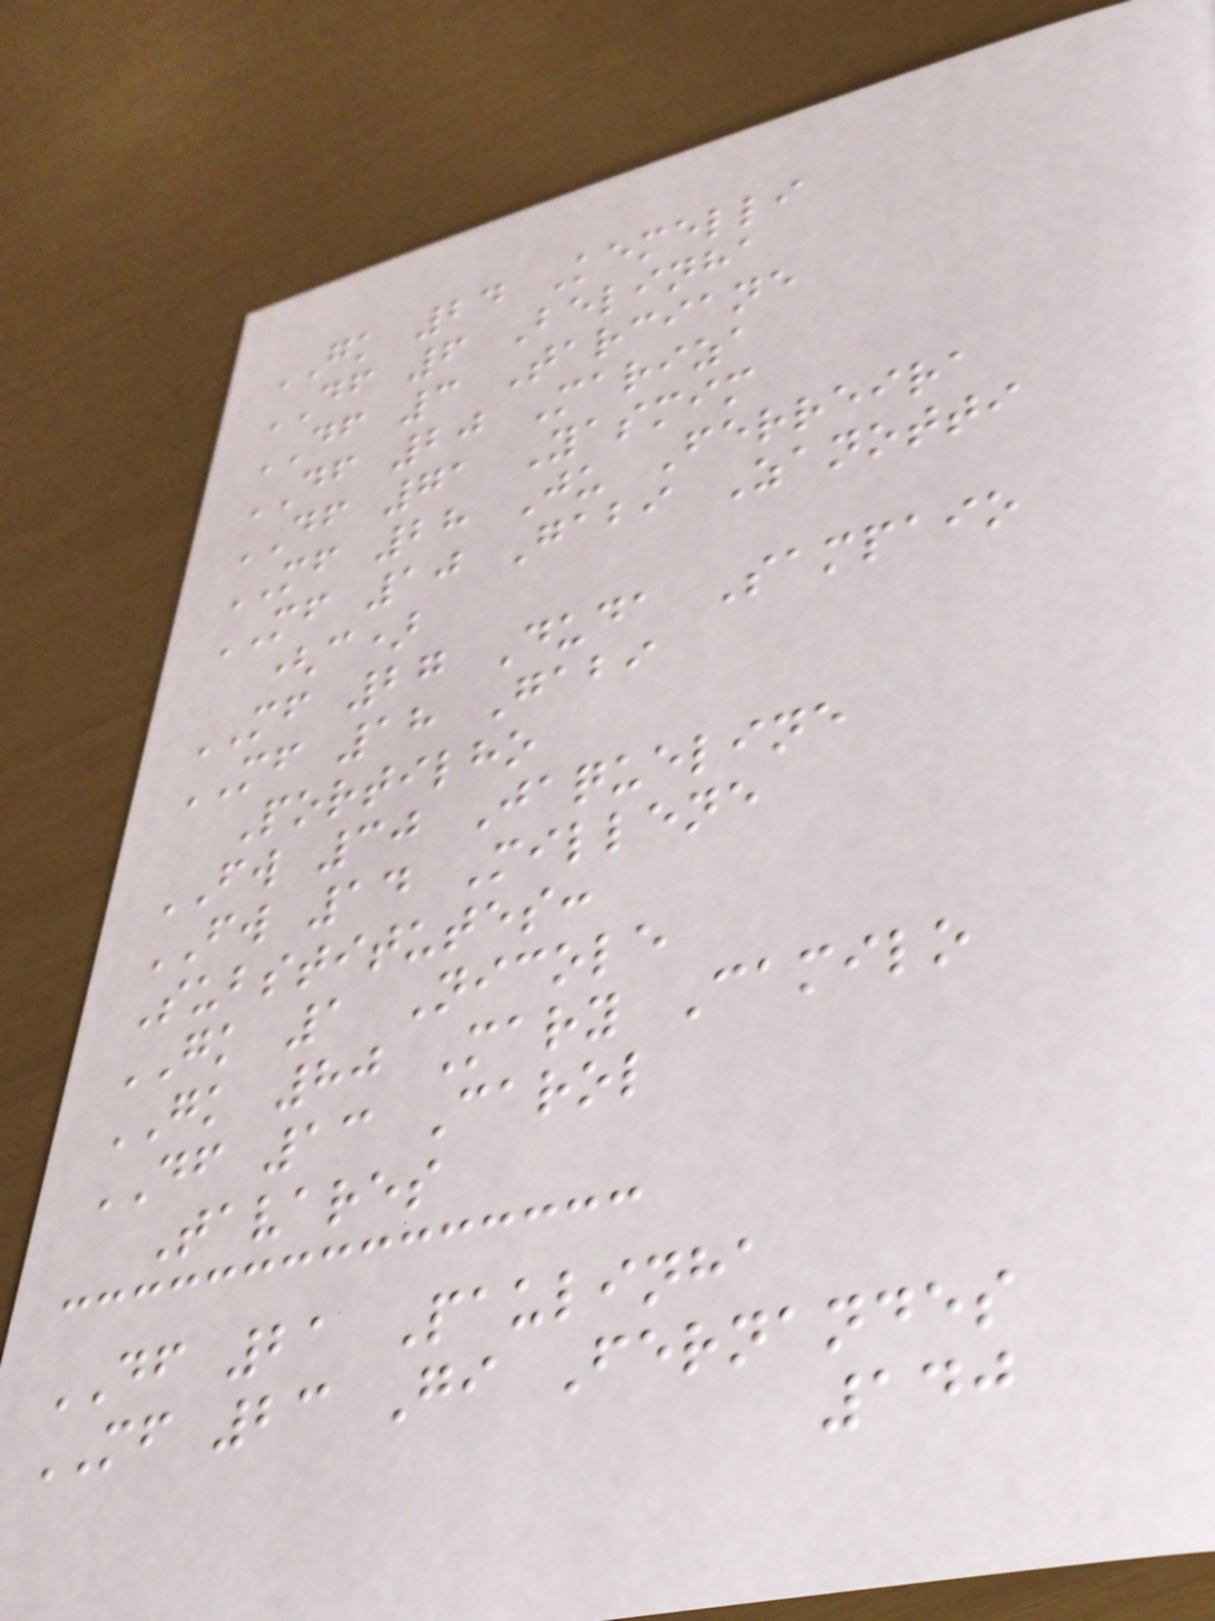GK 24 Kemelli
DF 6 Belinha
DF 3 Tarciane
DF 20 Mariza
DF 71 Yasmim
MF 28 Ju Ferreira
MF 10 Gabi Zanotti
(c)
MF 27 Duda Sampaio
MF 18 Gabi
Portilho
FW 30 Jaqueline
FW 14 Millene
Substitutes:
GK 1 Nicole
GK 80 Mary Camilo
DF 13 Carol
Tavares
DF 21 Paulinha
MF 23 Gi Fernandes
140
